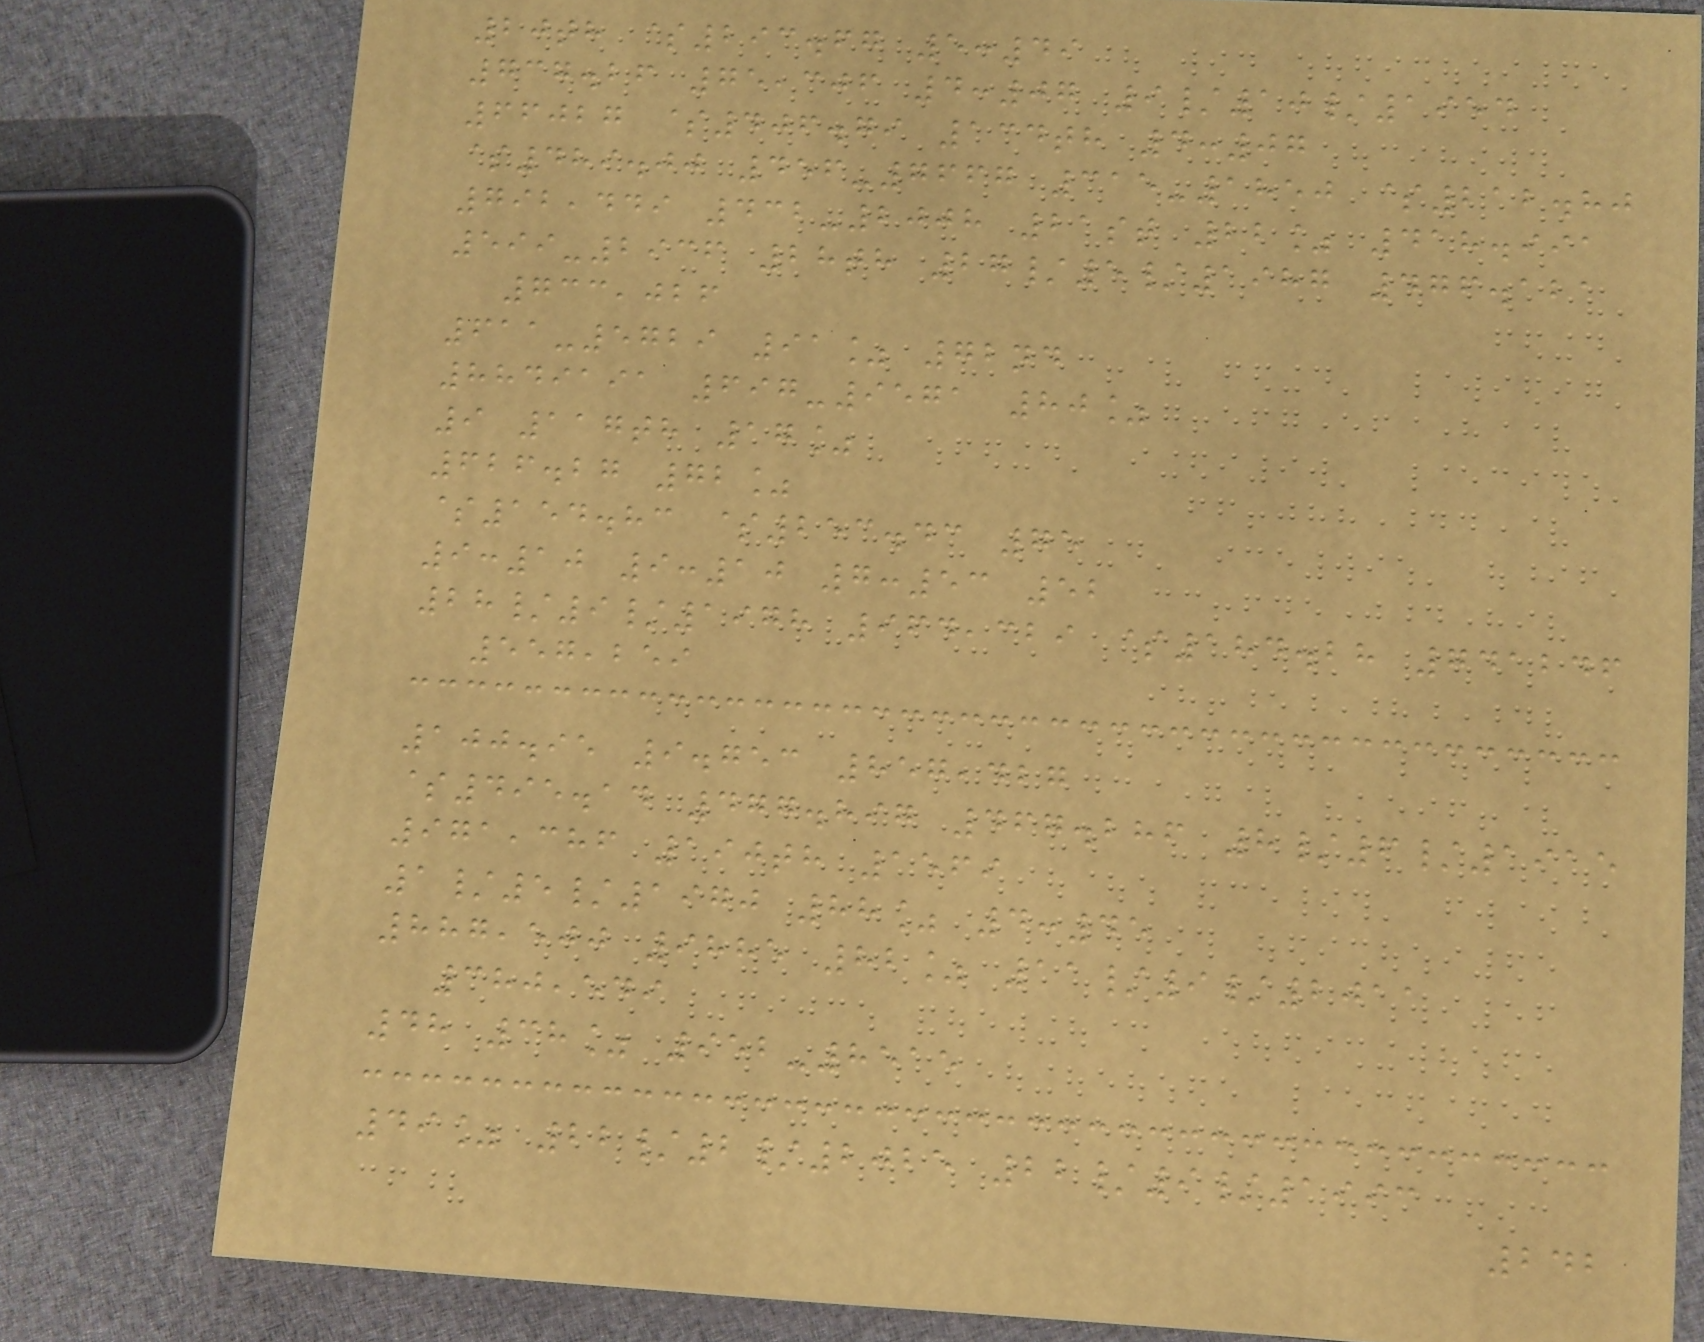20th $293.67 5:49
737.26 75,306 4:07 9/10/1954
66027 $406.79 134th 4:07
$489.00 456-7667 315-1850 $212.80
792,449 432-2008 21st 22% 418.991
599-2936 28th 27/5/1987 476.121
733,026
611-5729 91% 72nd
8849191 697-9571 80%
9 117th 17%
626.27 72%
$154.83 $253.43 75
9:10 9:10 7:53 52
28/9/1978 964,329 $184.28 741246
557,259
100.95 9.753 857,427
$495.14 477.897 467.286 8/6/1915
971,386 190th 1569
1/5/1970 88% 4:45
887,500 9885 82% 11/9/2011
380,549
48 38% 952-8515
49% 22/2/2025 22/9/1993
242
